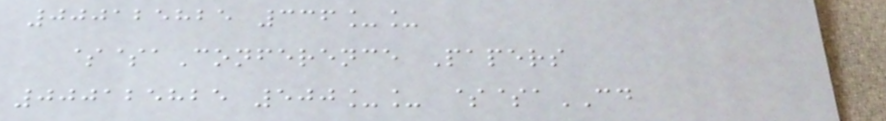000125825 336__
$$aConference Papers
000125825 500__ $$aCD
